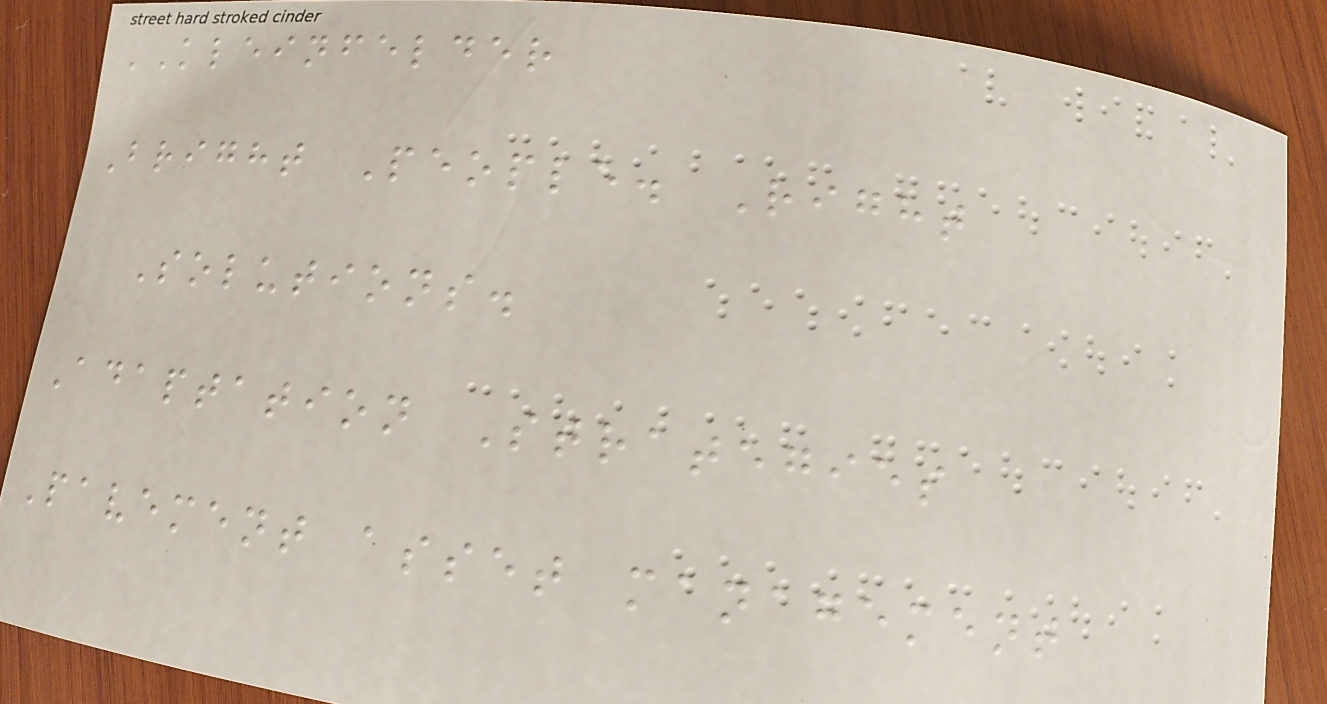KLEINFELDER
Bright People. Right
Solutions.
Adaptation Strategies
Pavement asset management
